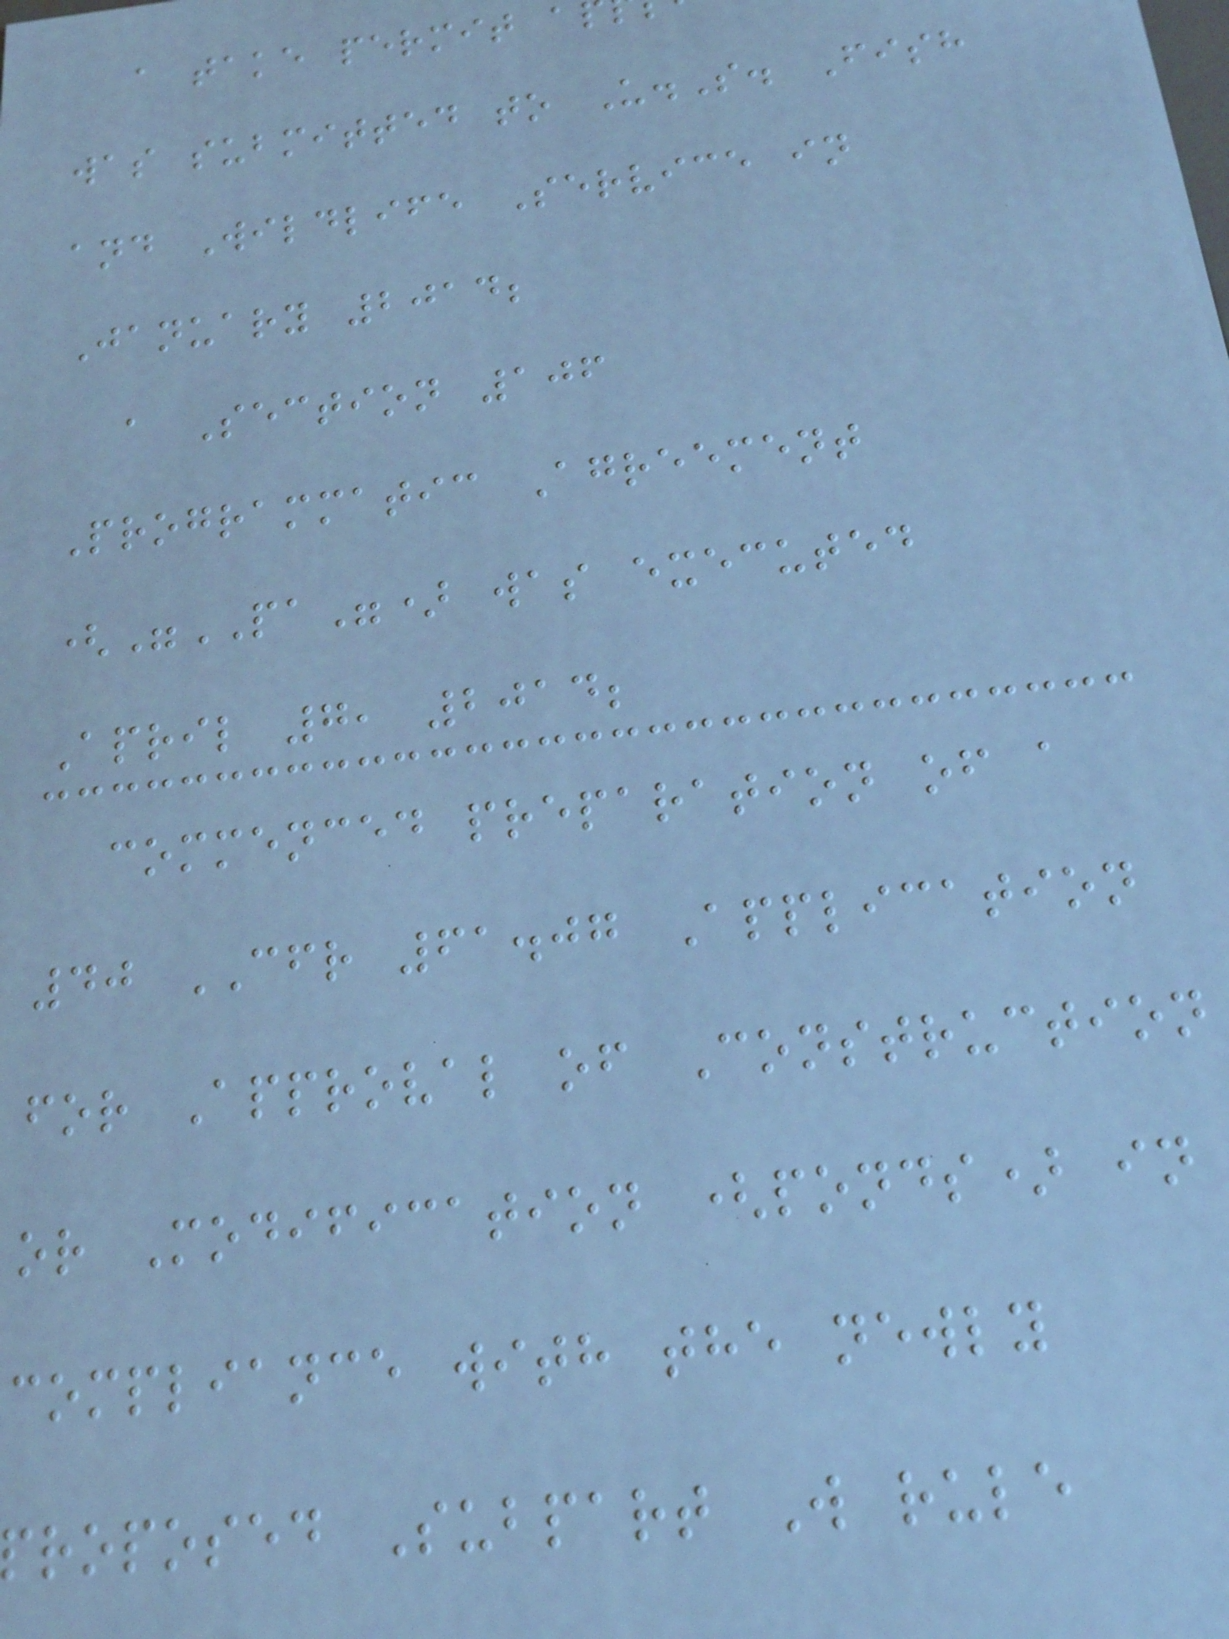a take permit a
was submitted to U.S. Fish
and Wildlife Service in
January 2014;
a Section 106
Programmatic Agreement
("PA") was executed
April 7, 2014;
commenced preparation of a
40 CFR 61.07 Application
for Approval of Construction
or Modification (ponds) in
compliance with the newly
roposed Subpart W rule
